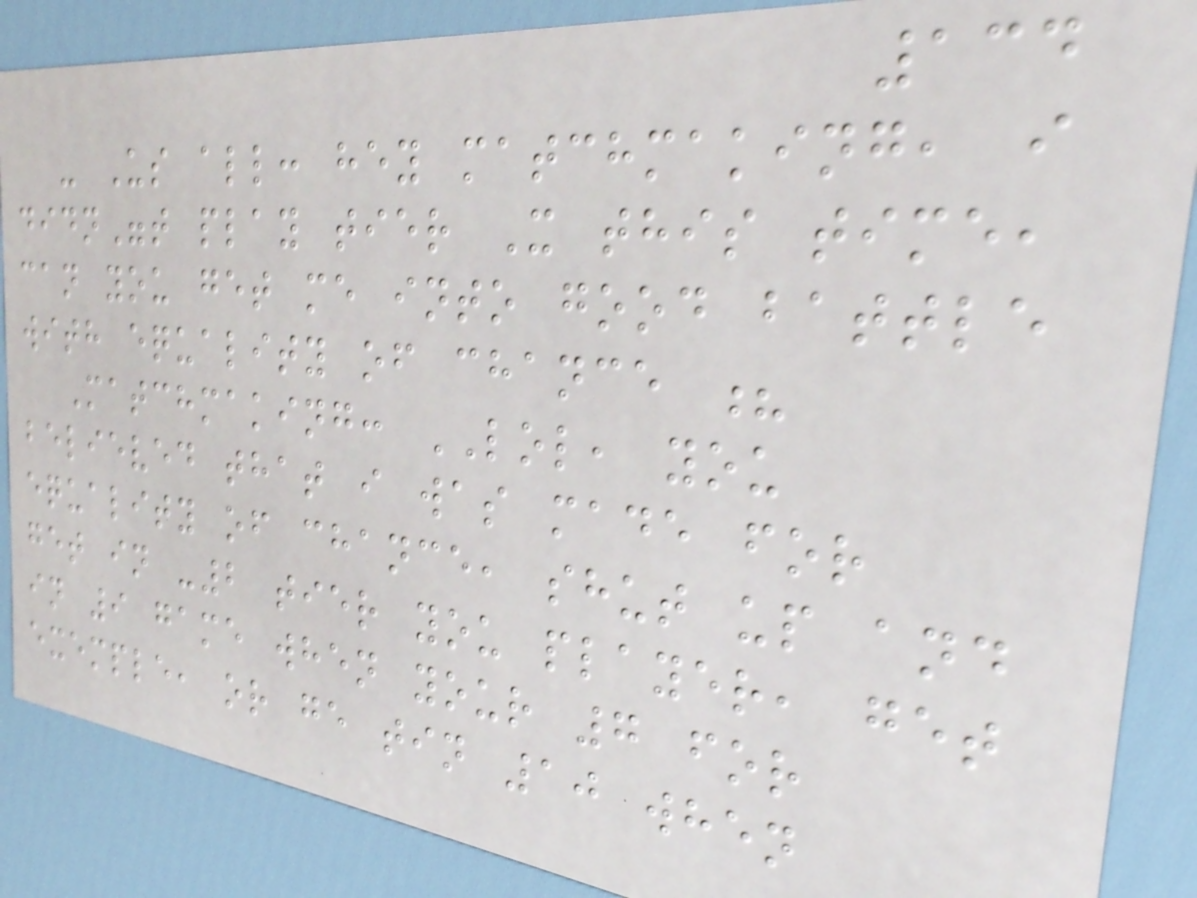134
- Us all: hey matchmaking, i
didn"t play tier X this time,
can you get me into good battle
with equality of chance ?
Matchmaking: LOL, you
believed that i was made for
equality of chance, shut up and
get in -2 tier you player, get
in 9 game when your 7 for
exemple, or ge tin 10 when
